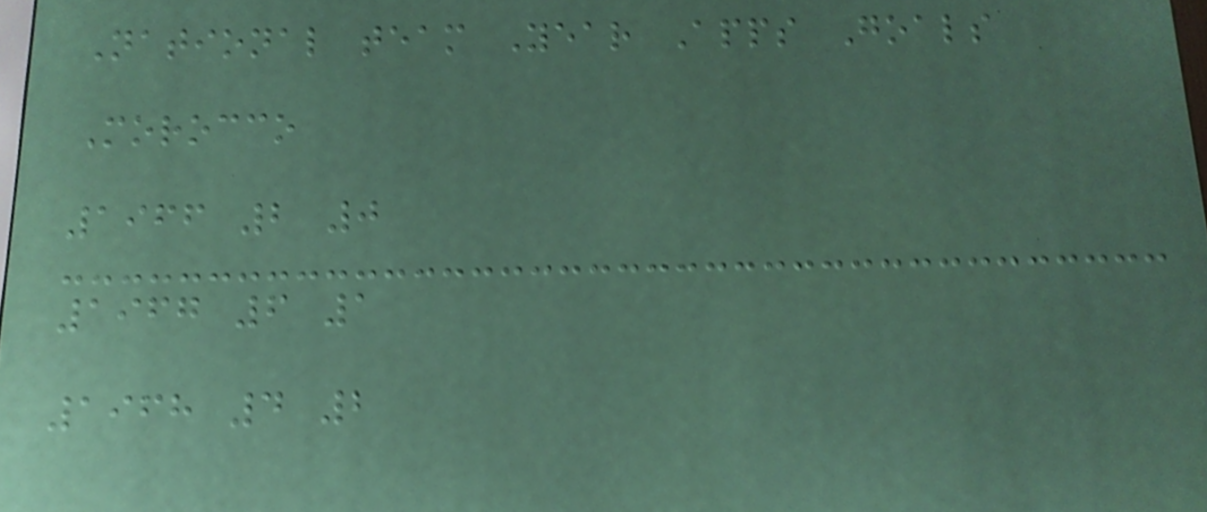National team Year Apps Goals
Morocco
1966 2 0
1967 6 1
1968 4 2
